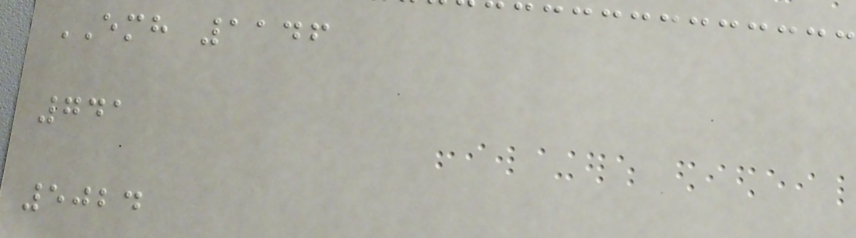EMH 1146
741
5024
